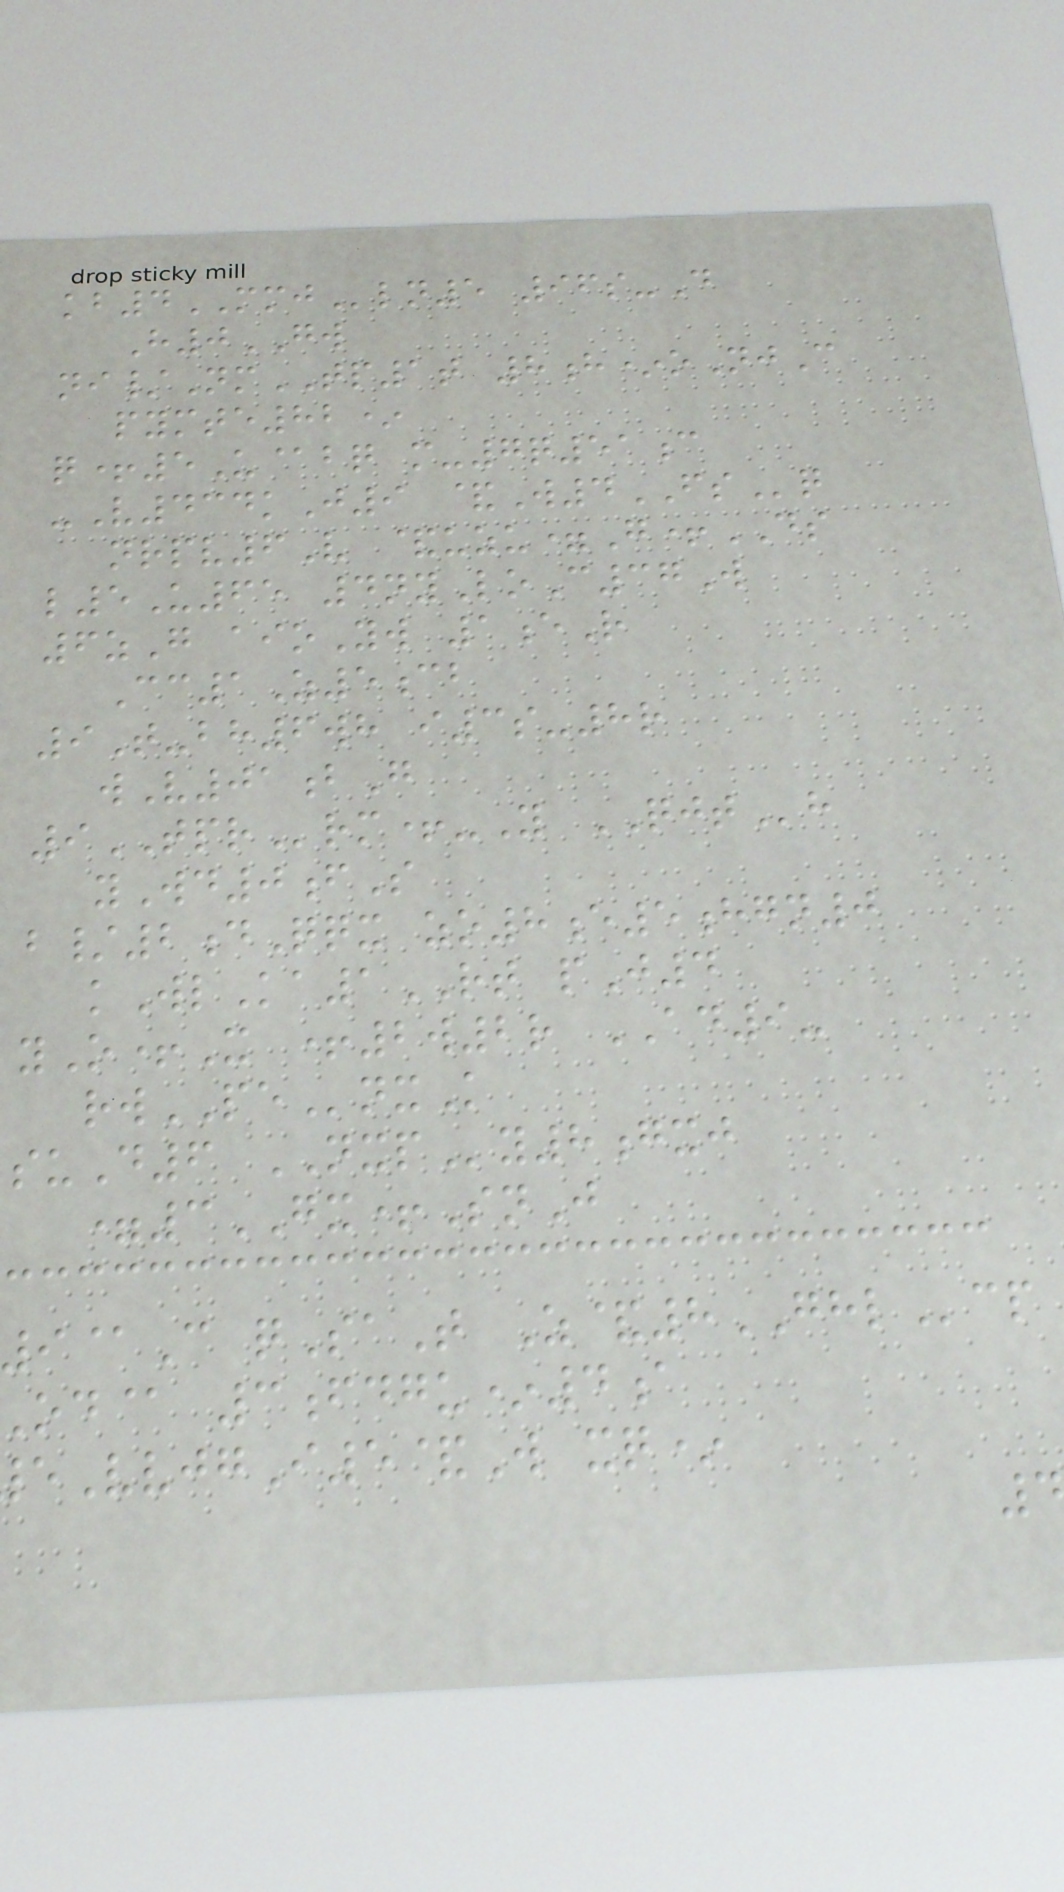kb4MMJln5 96s-D
H0GW
ni/NmTP1t 8h*oNjC
pymte82*
q+5U@bq m-7q51c
-V434kJ9 &W4FSq
nrpv6V &uzu=G+DS
l5U65 4nyLoC37W
6zG aioYw 1eR
Cc1Z5cb
9T-bh6wh i3s-8r
wV01bG
9TPRrm+-Y QJTh
yWd0fS
b/2dQqx zo8e5hgn0
kWlKa1RT pJ4
yO+X +2w2r AD9-
rwPEnxK
suD6 NXPy8gxj
=3GX+SnJ
@C qSaT Z&8GHLcp
od@ 3fdgu*4a
VvjgI5&W xq*
